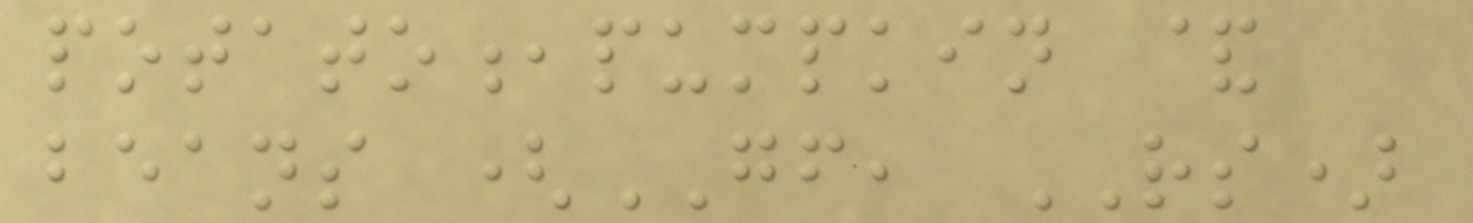potato,pumpkin &
beans (GF, RS)
